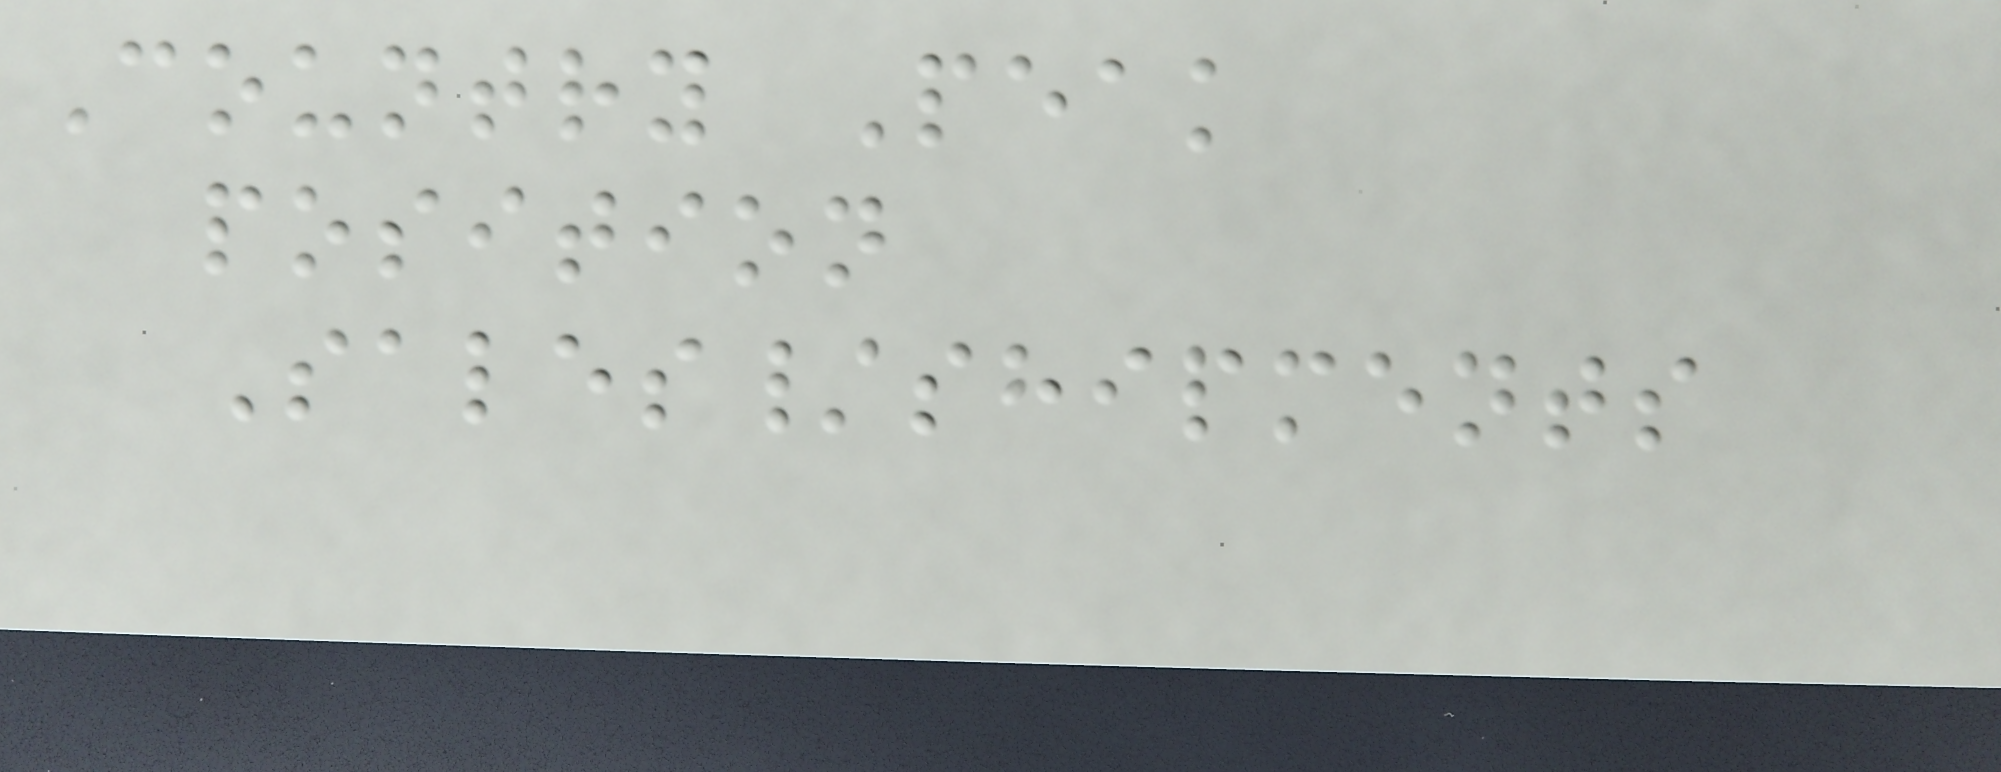Country Peak
position
Sales/shipments
